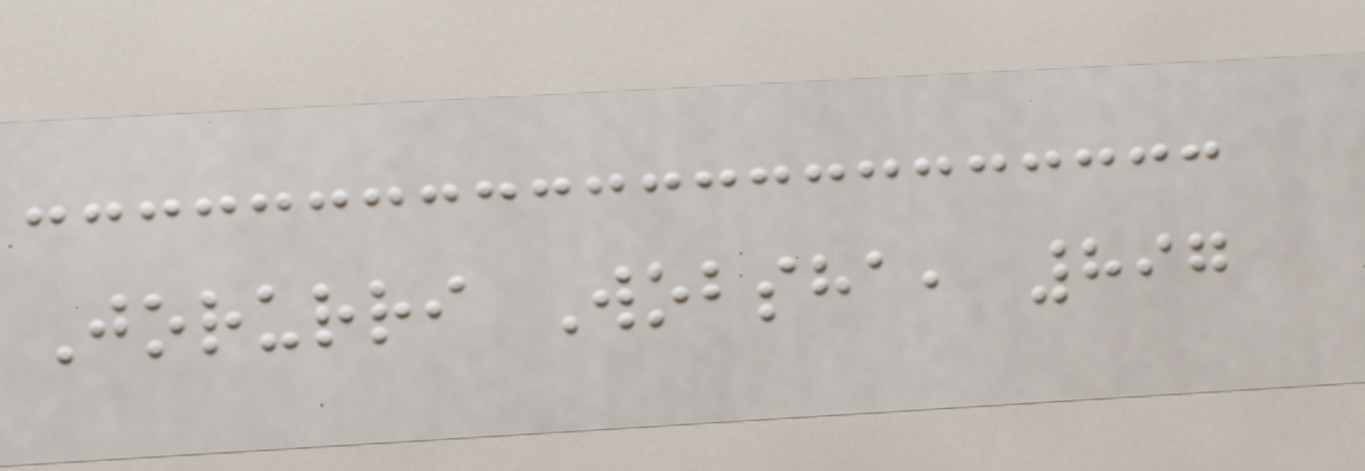Jorurri Wobsha, 897
